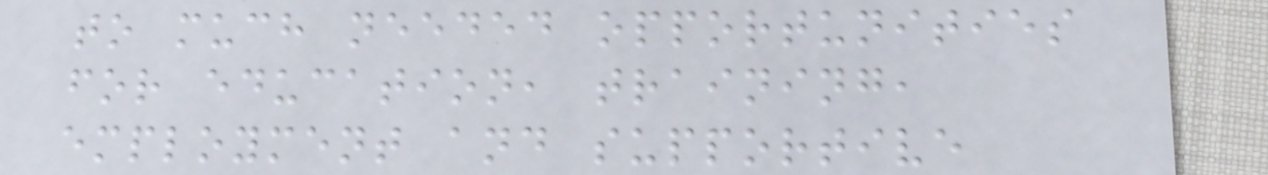to much needed opportunities
for education, training,
employment and supportive
